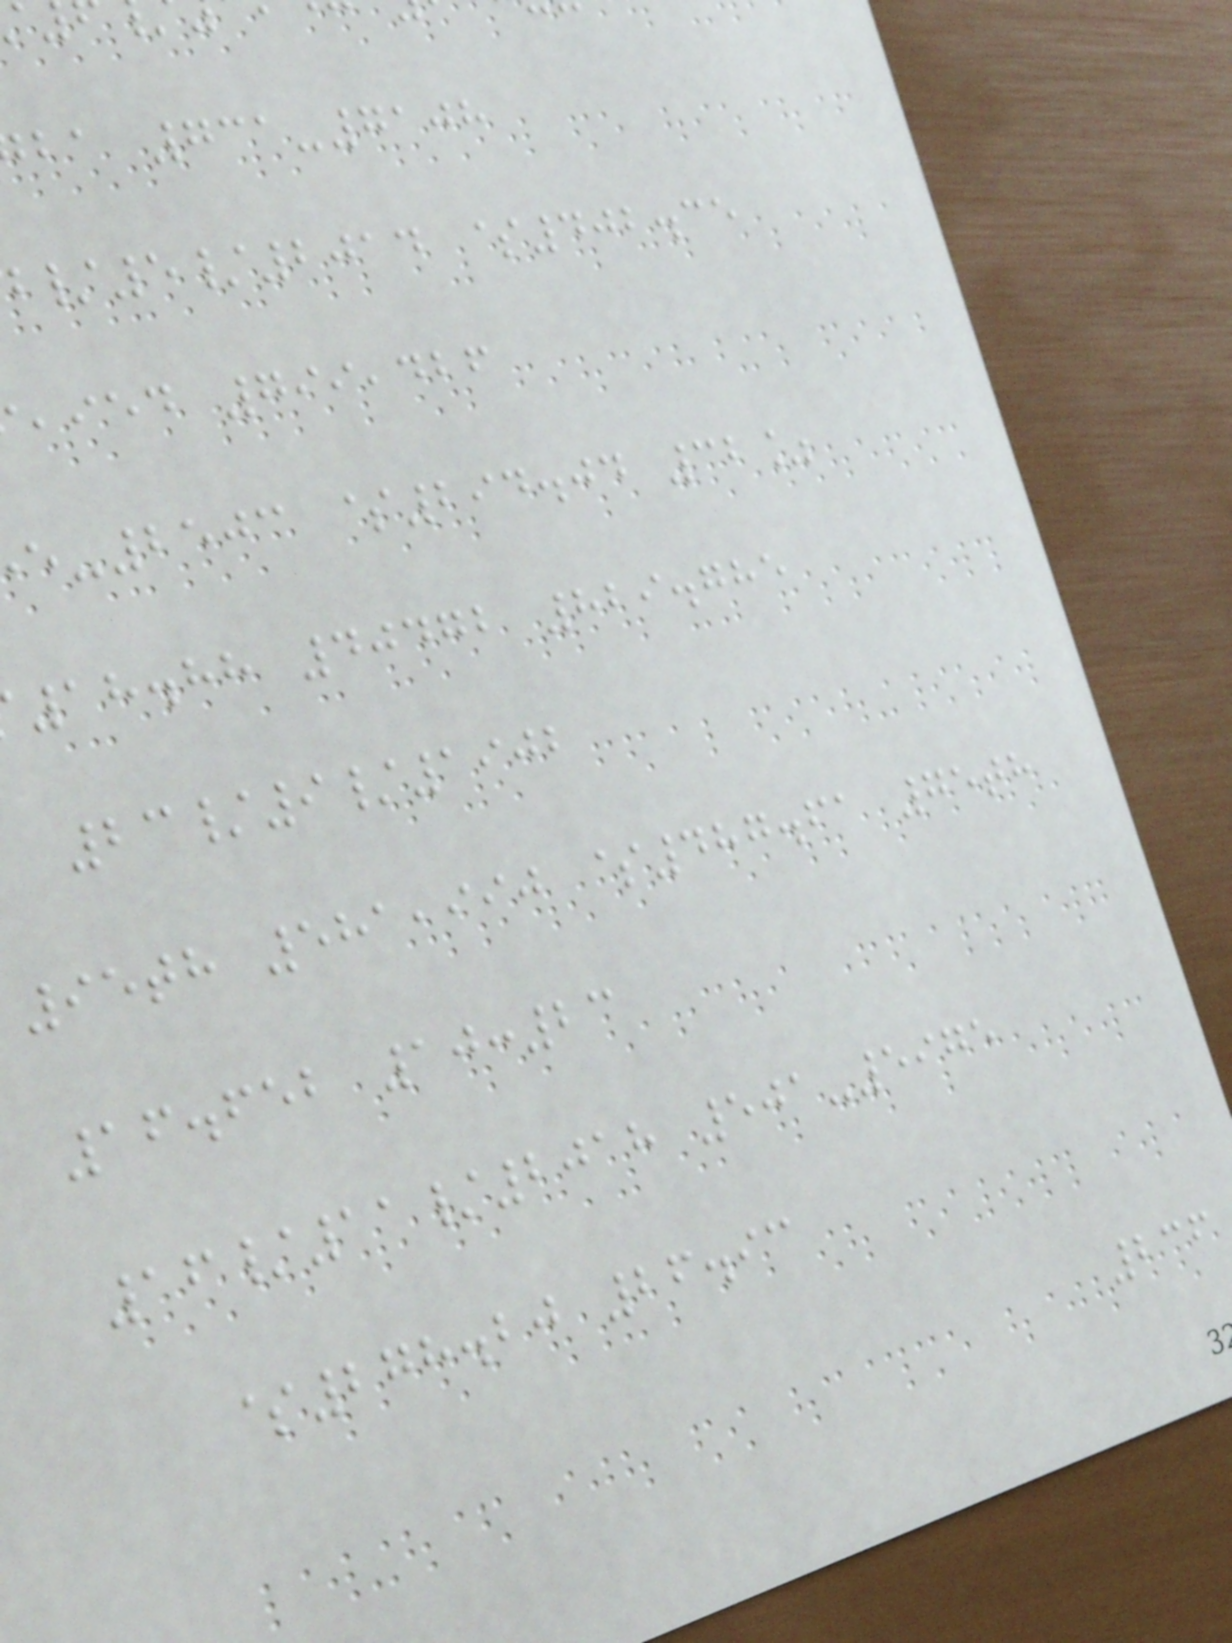ba 731-7108
/5/2014 $402.35
,ied 799,426
-2503 $294.04 32%
18.88 40472 829.785
23/9/1902
95th 581,990 $487.61 75th
16.652 10:23
16/11/2018 501-5975
$278.20 26.93
236
